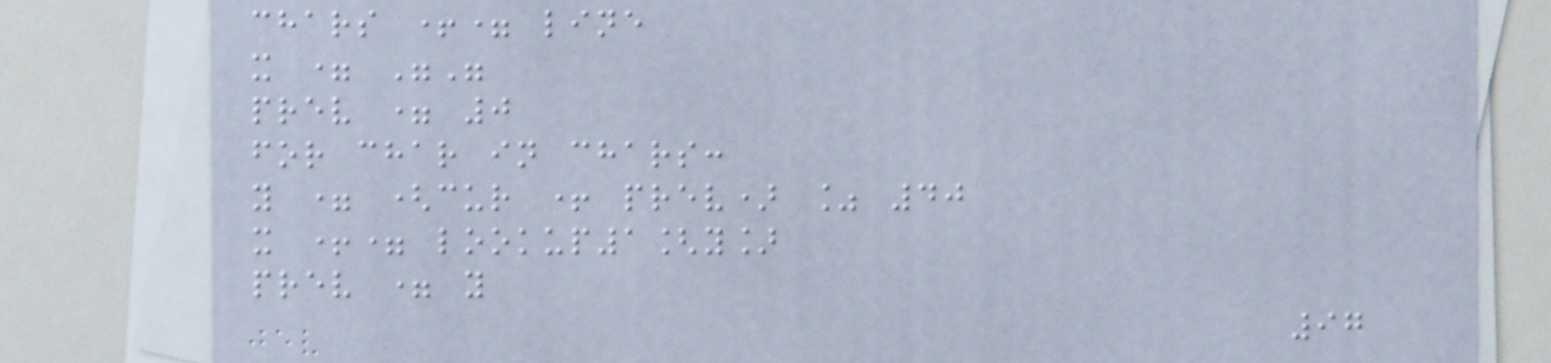chars += line
x = ""
prev = 0
for char in chars:
y = (cur + prev) % 40
x += lookup1[y]
prev = y
97
